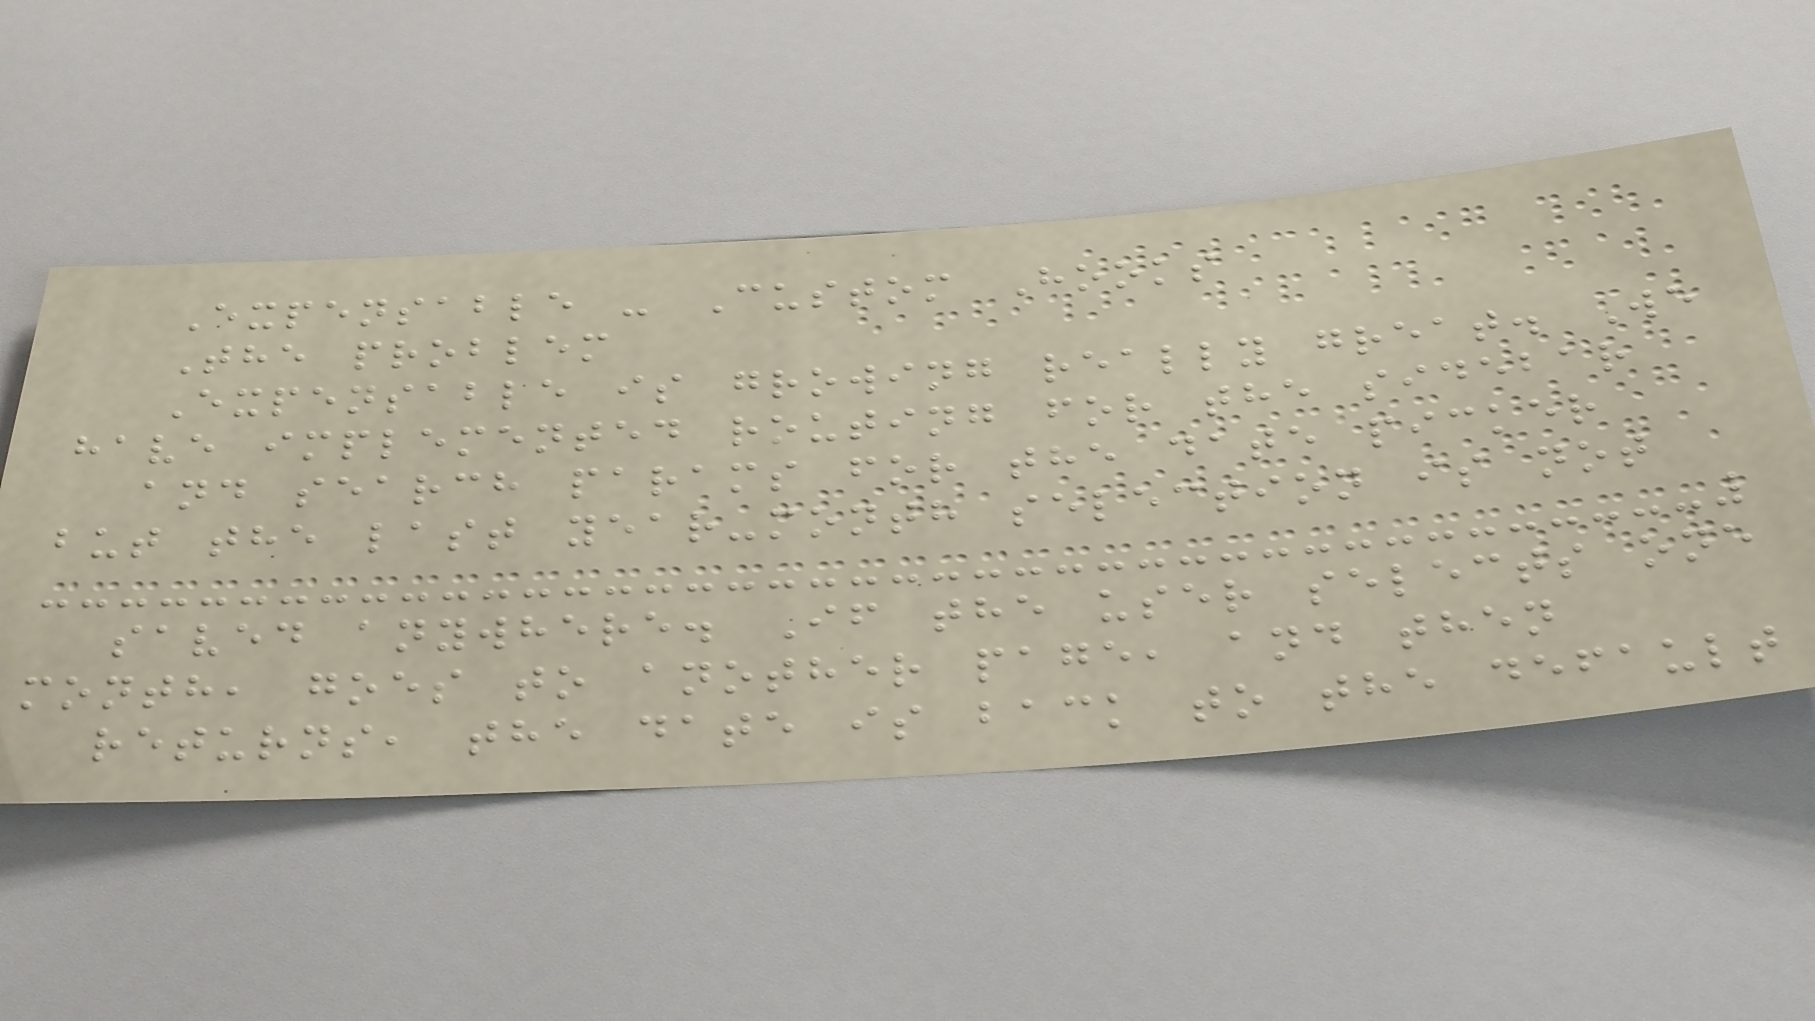Expensable - Custom Hooks
The problem
Expensable is growing really great. We
have implemented routing for the sidebar
and search params for the date picker
but the last year-month selection is not
saved anywhere. If the user selects one
month, goes to another page, and then
returns, the date is back to the default
